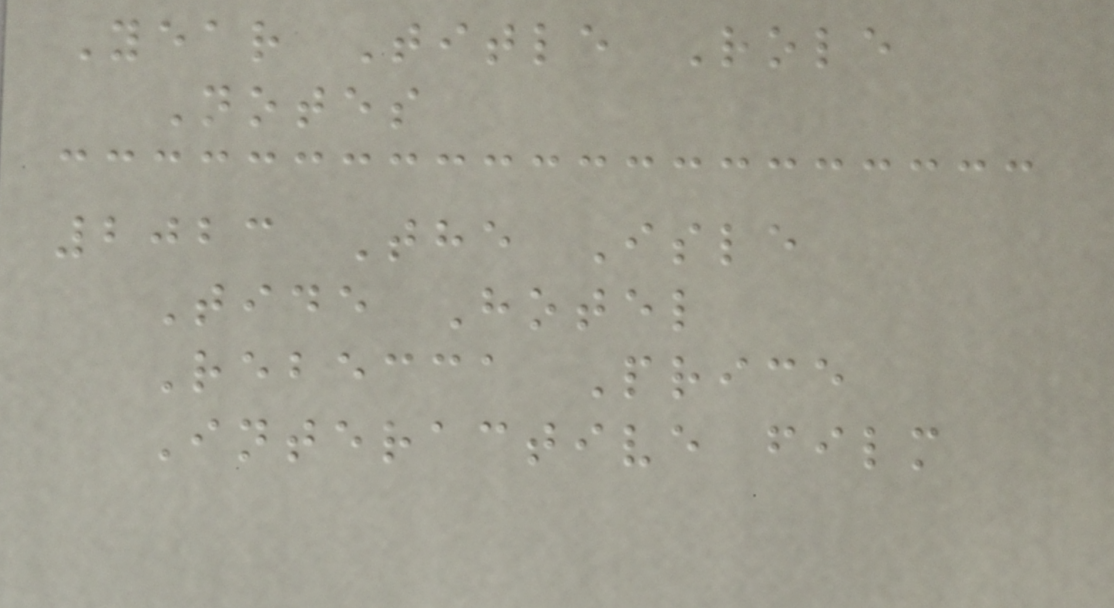Year Title Role
Notes
2023 The Isle
Tide Hotel
Rebecca Price
Interactive film
